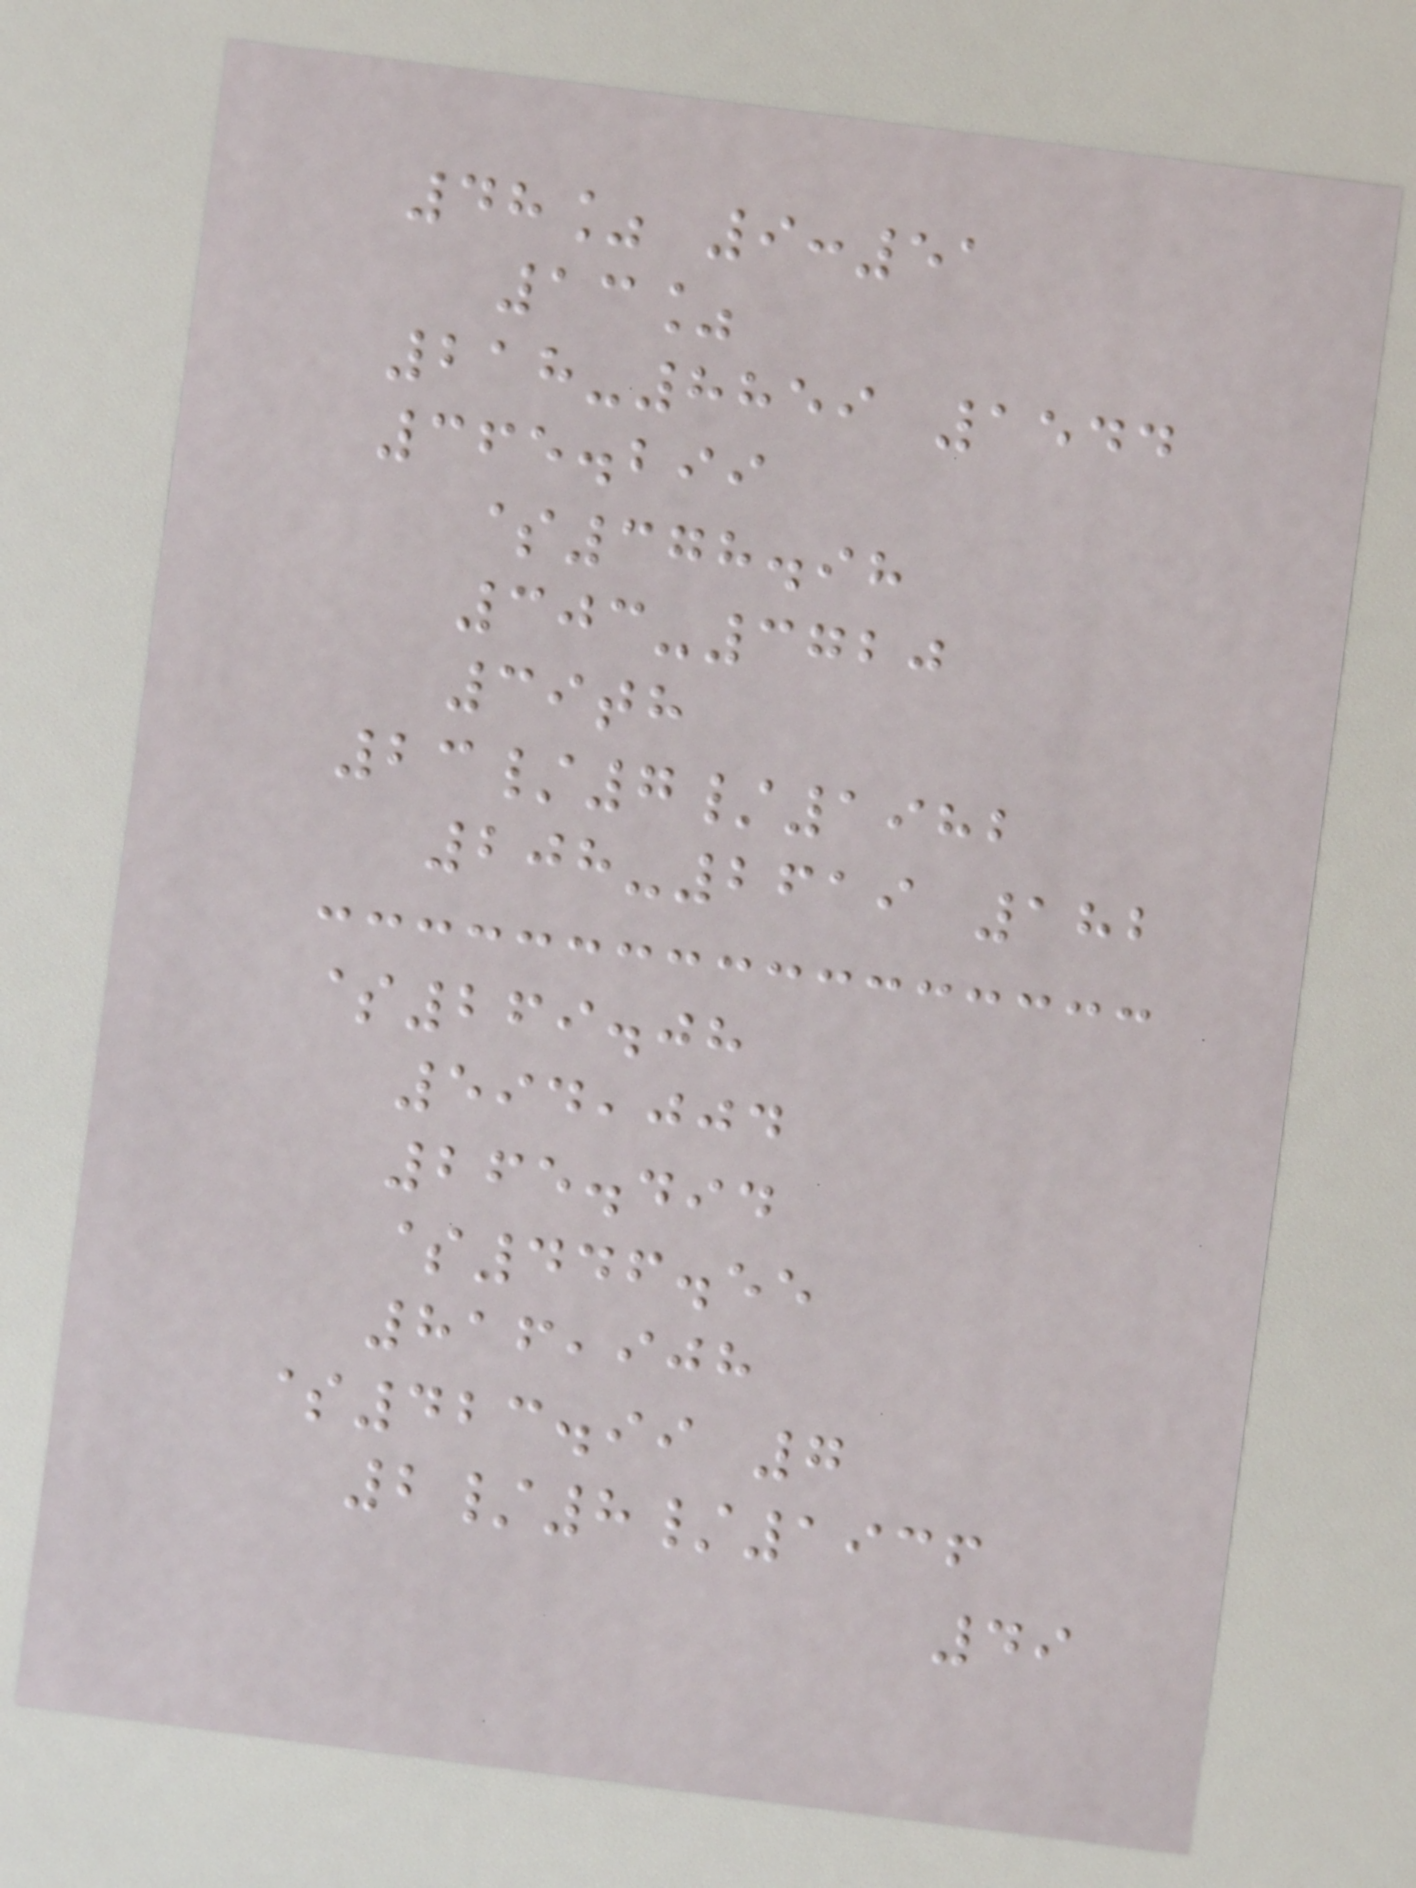48% 9:51
13%
218-8859 1544
365.299
$378.98
303-3720
39th
23/7/1982
208-2619 182
$269.08
594,004
265.494
$446.55
816,908
$423.99 7
2/8/1936
49
